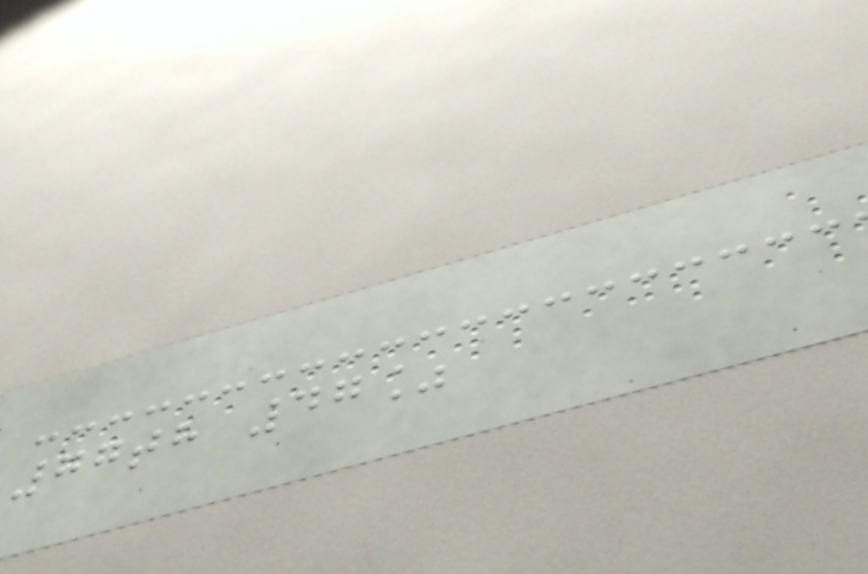77th 47%
